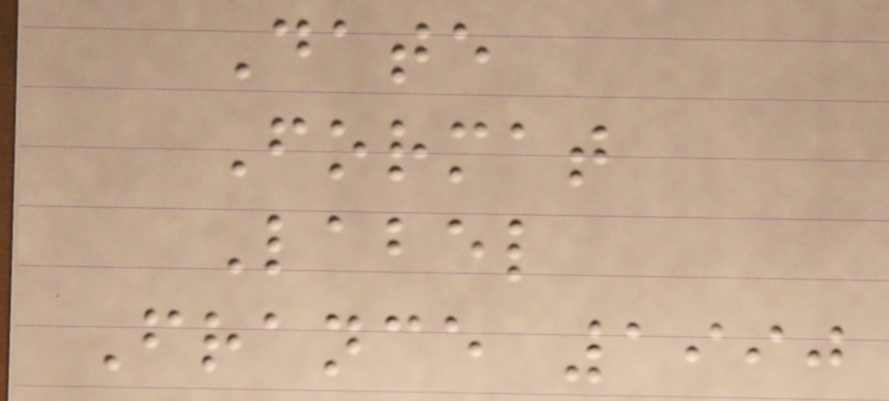Date
Format
Label
France 1990
